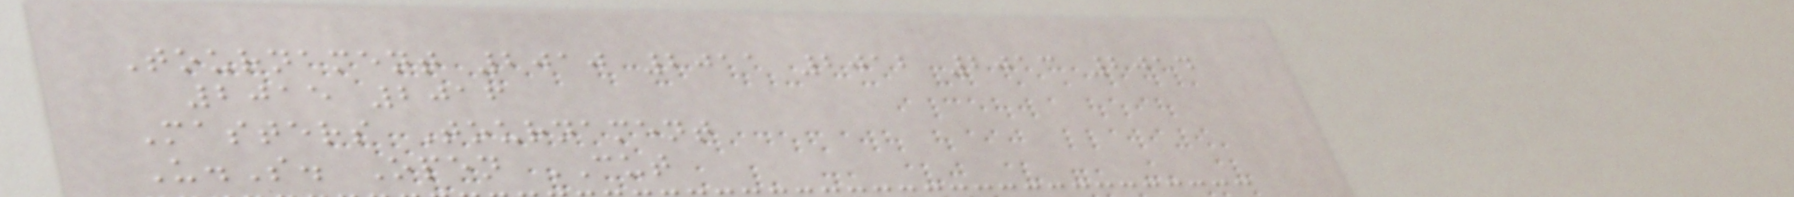Tournament 2010 2011 2012 2013 2014
2015 2016
Masters Tournament
U.S. Open CUT
